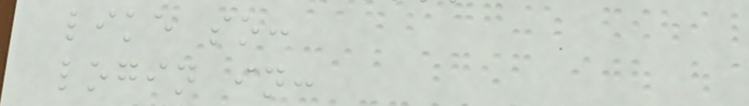like so:
login in:
